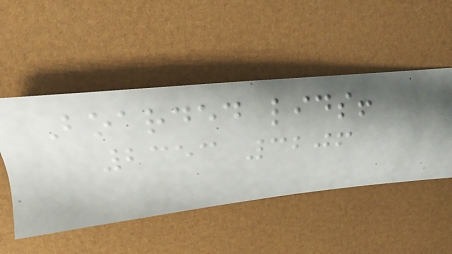Boarded lids!
2353 3206
